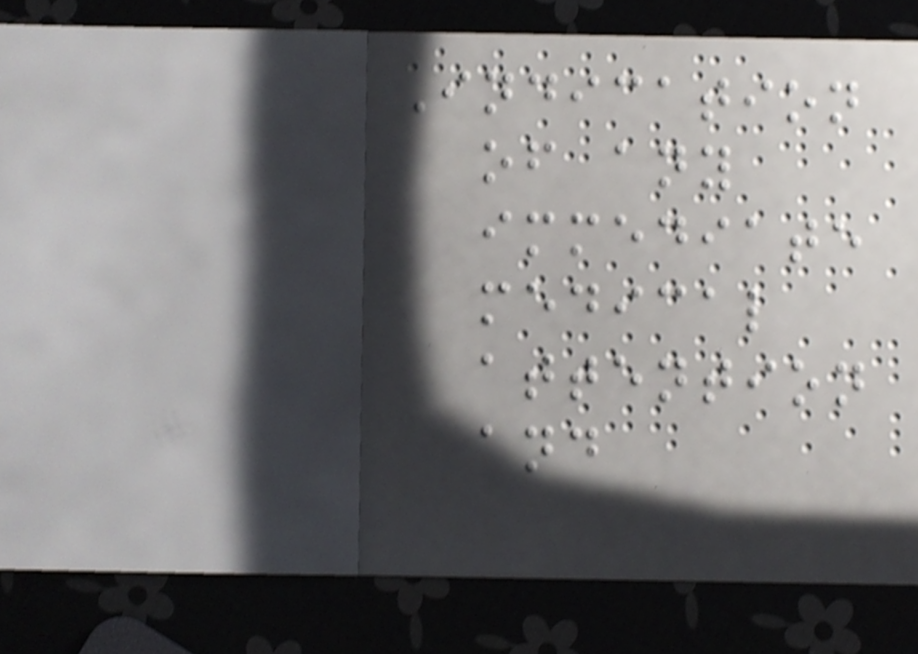Indication
of any
immediate
medical
attention
and
